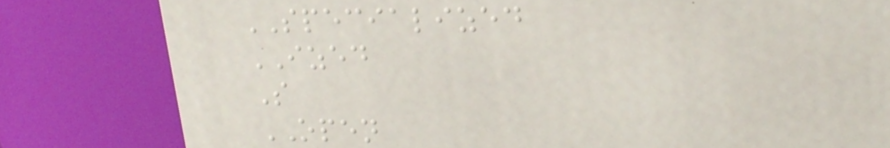SPECIALIZED
IZED
S
OPEN
